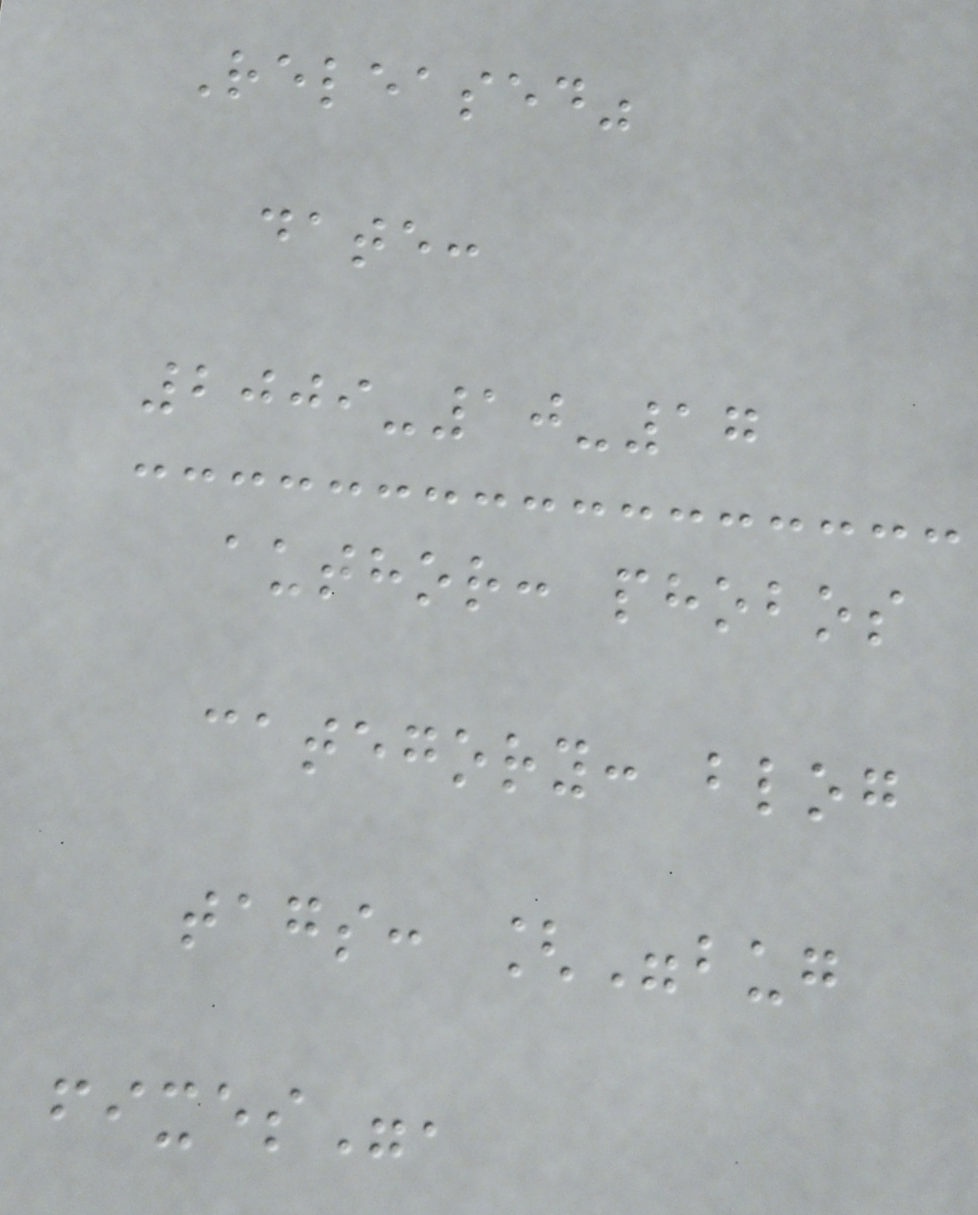Released"
date:
2009-10-17
author: phobos
category: blog
tags: ["bug
fixes",
